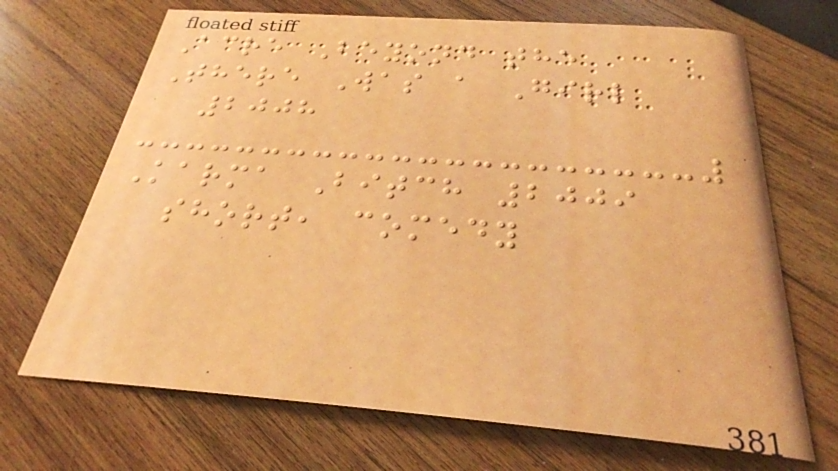Acre Beyond the
There Was a Girl
2008
Karma Bitch 2009
short, comedy
